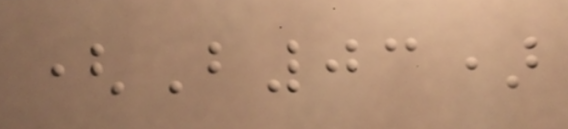(B03)
